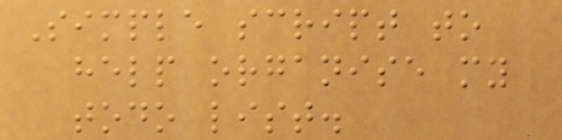Simple script to
help organise my
todo list.
